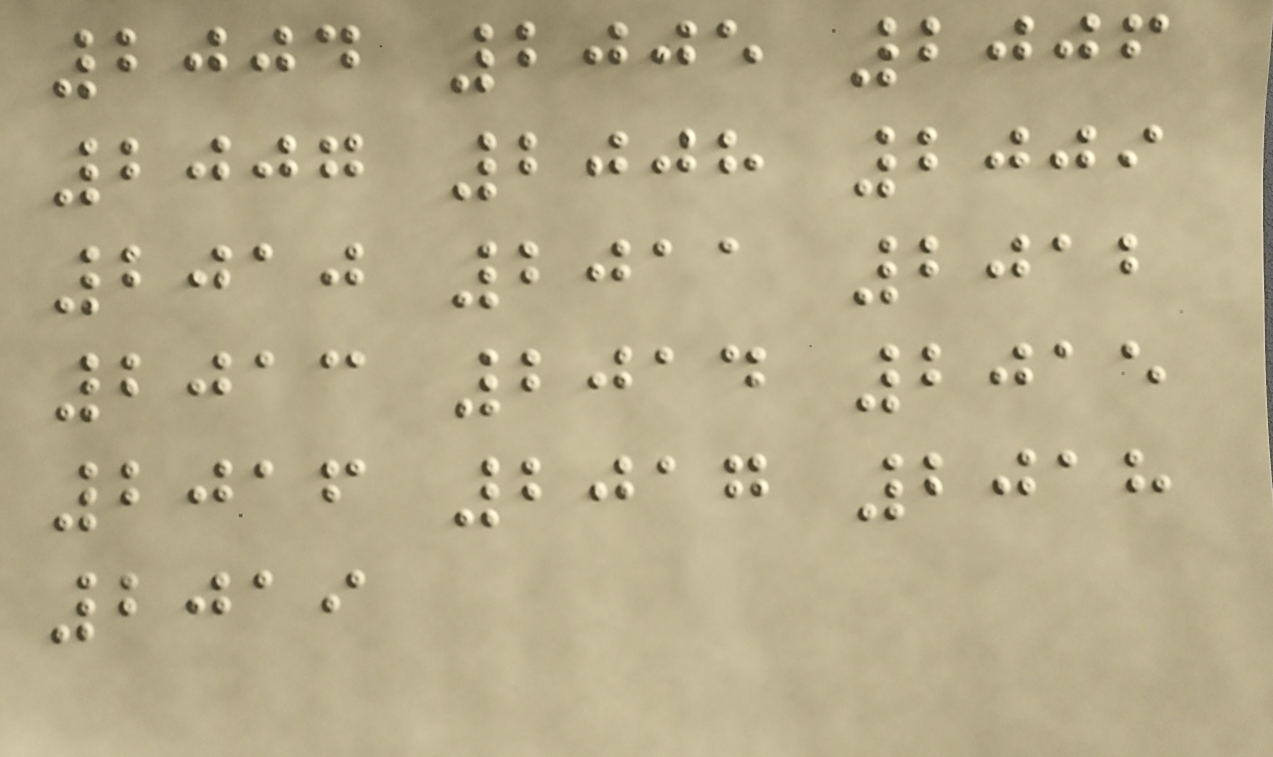2004 2005 2006
2007 2008 2009
2010 2011 2012
2013 2014 2015
2016 2017 2018
2019
